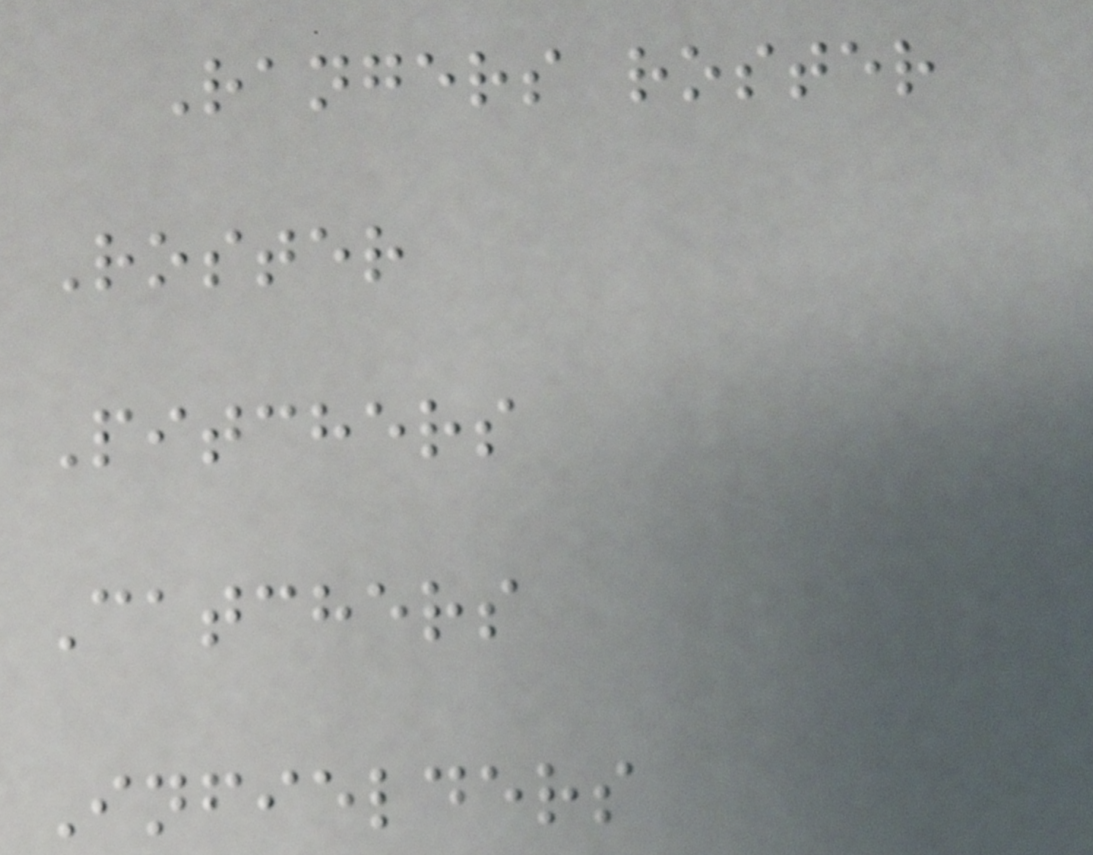Rangers roster
Roster
Pitchers
Catchers
Infielders
